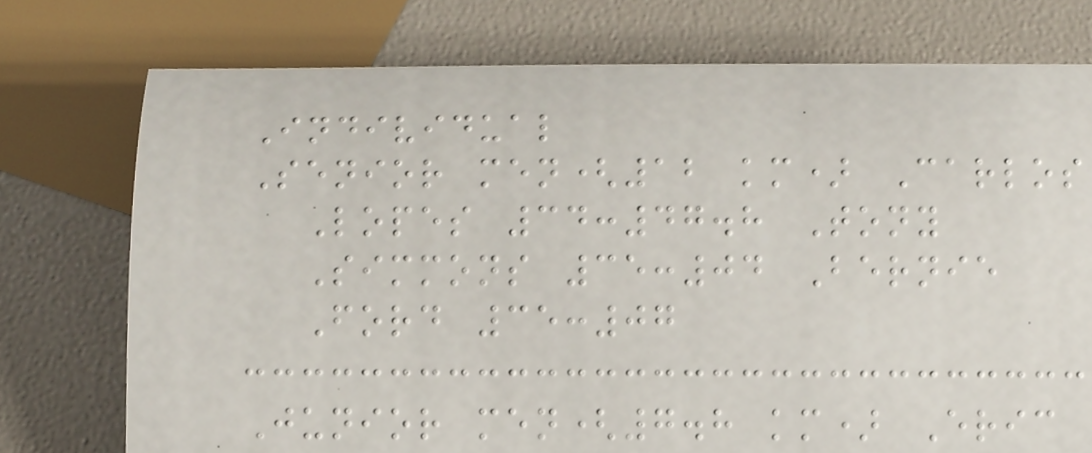Individual
Senior men(12 km) Carlos
Lopes 34:47.8 Tony
Simmons 35:04 Bernie
Ford 35:07
Junior men(7.8 km) Eric
